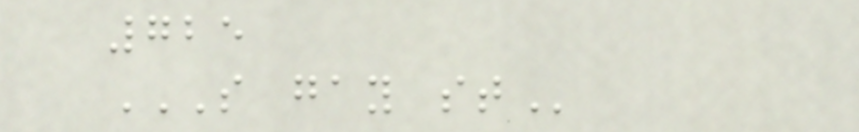725
S GAY ST
